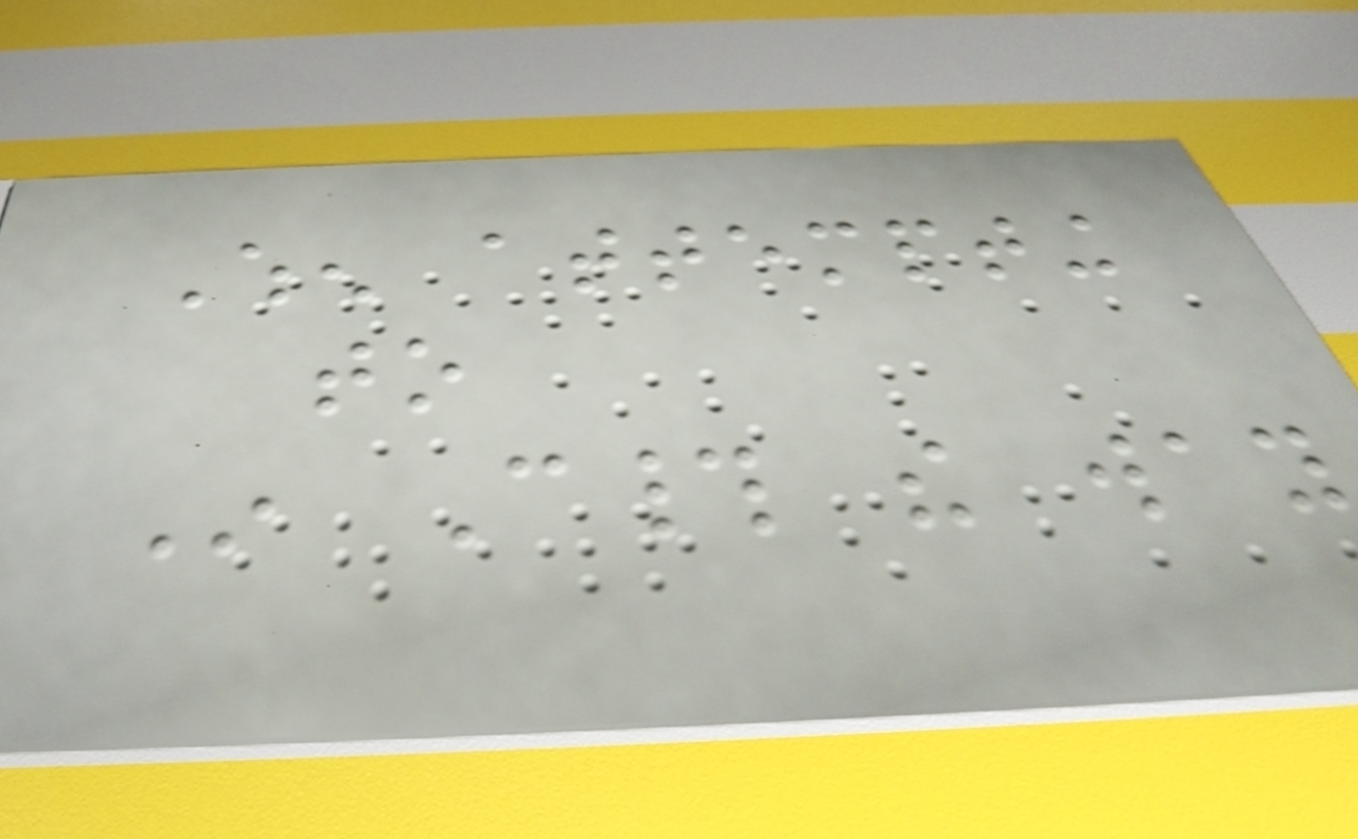When attempting
to
In C# the way
